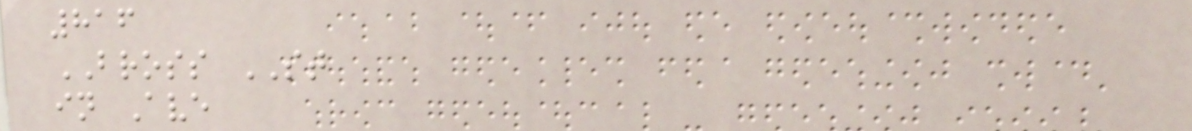816
BROSS ST
in Ave
